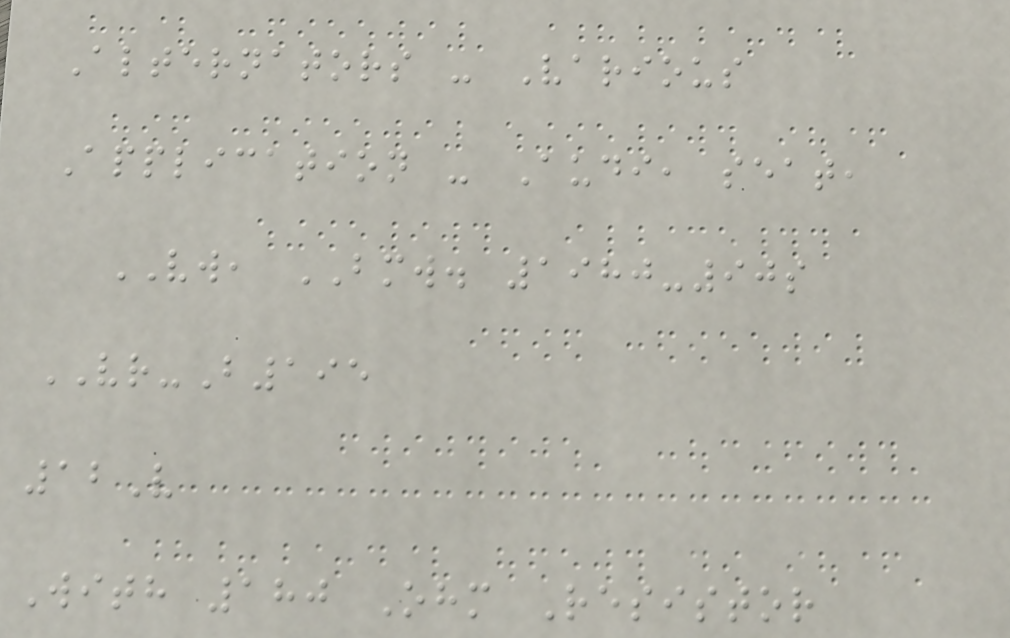Alternators - Various
Application - Audi, seat,
VW, BMW. 1980-90s
VR-B195
12V
With 180 Ohm Resistor
